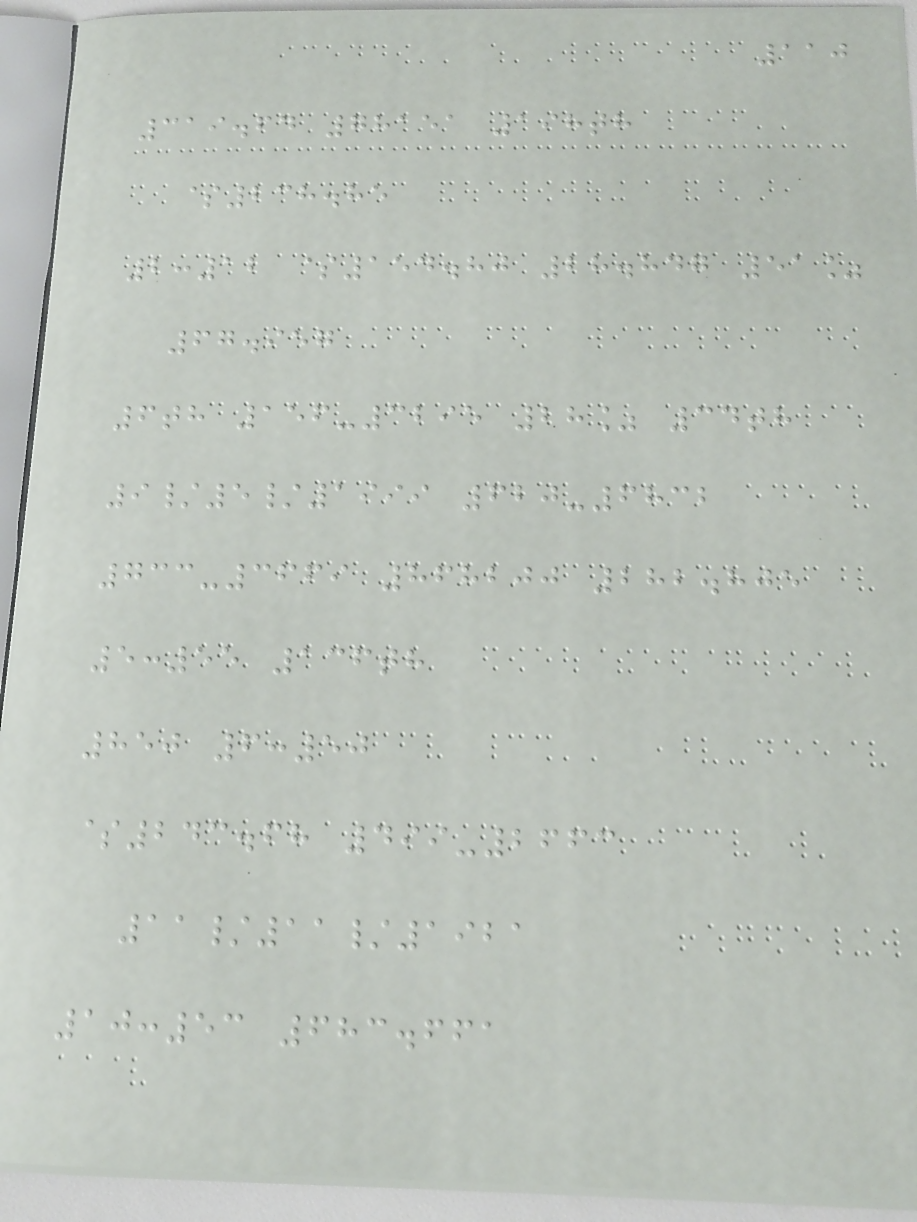110
319.64 78151 198th
$238.85
2:12 $154.80 28.847 51%
67.957
6th 156-3295 28% 34th
9/5/1999 620-6832
733-3669 868200 282.805
5:55 136th
850 6:50
$243.68 499-2663
11/11/1921
10:53 683.661
